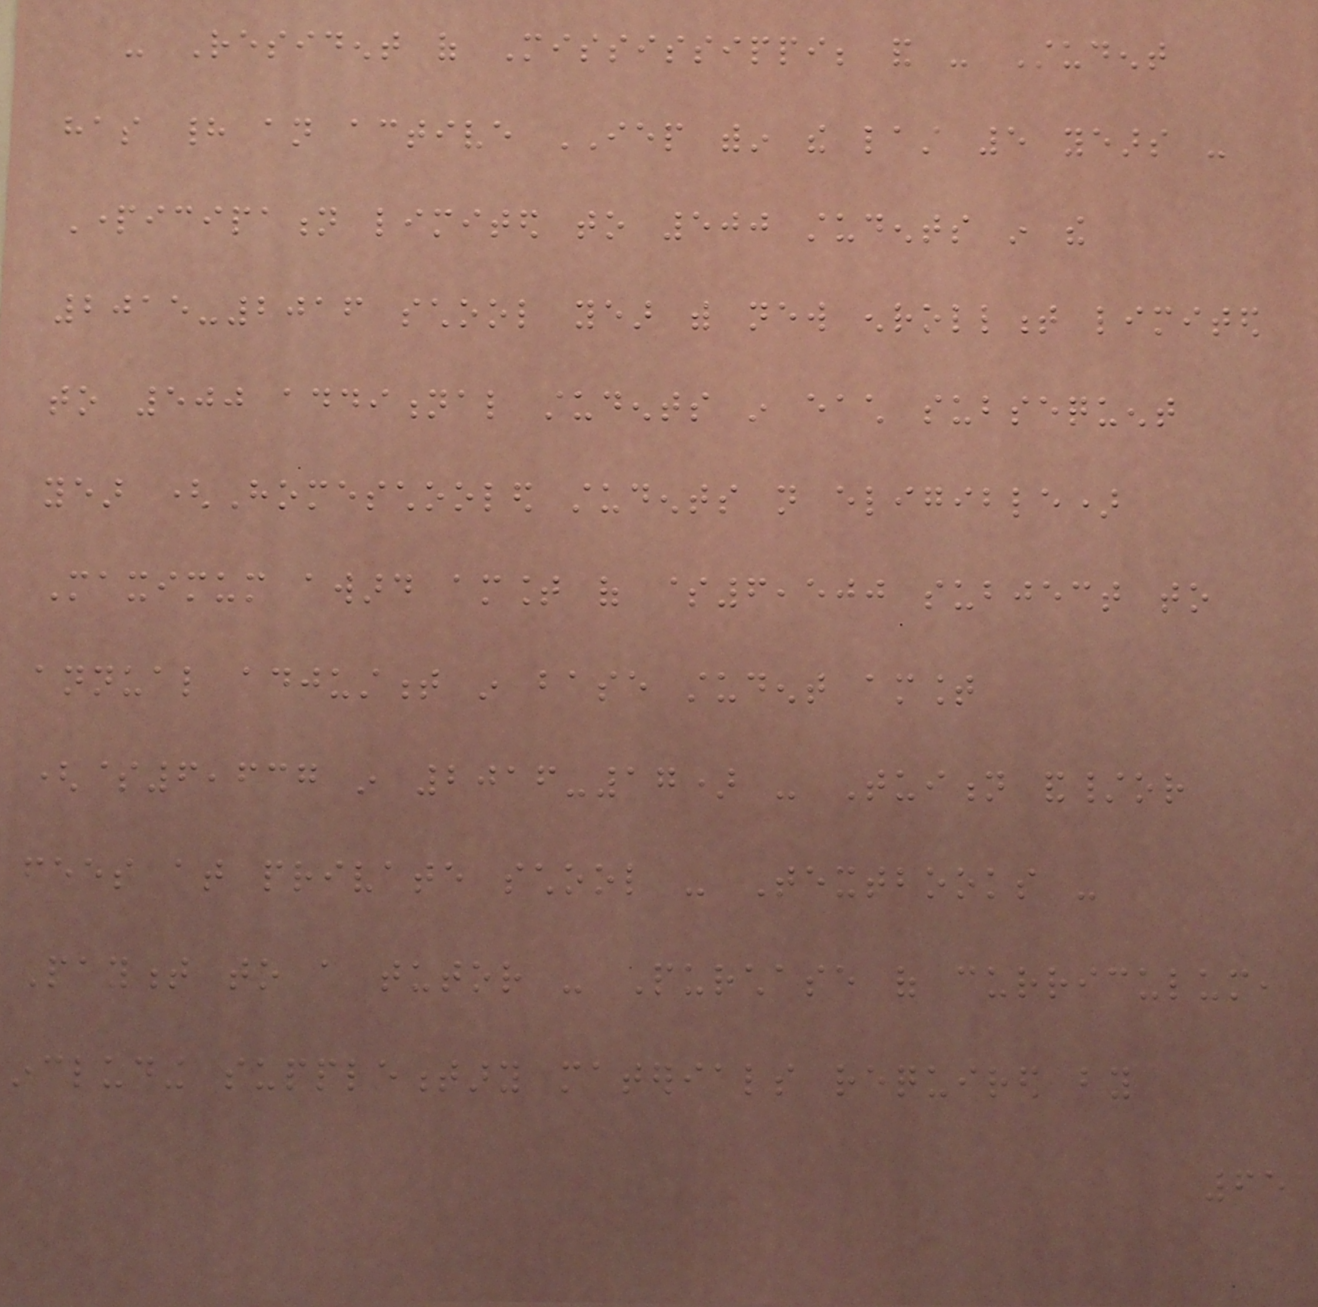- Resident of Mississippi; and - Student
has had an active IEP within the last 5 years -
Participation limited to 500 students in the
2015-2016 school year with new enrollment limited
to 500 additional students in each subsequent
year (Homeschooled students not eligible)
Maximum award amount of $6,500 subject to
annual adjustment in base student amount
($6,637 in 2016-17) - Tuition and/or
fees at private school - Textbooks -
Payment to a tutor - Purchase of curriculum,
including supplementary materials required by
65
